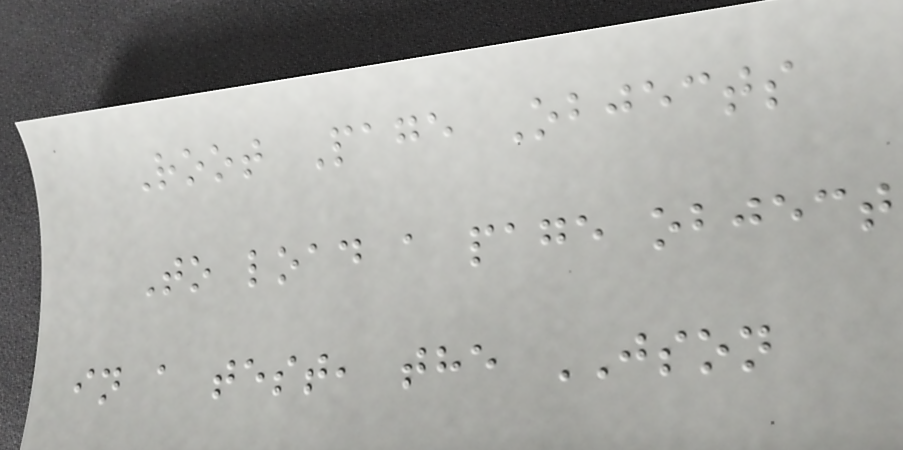Root Page Objects
To load a page object
in a test, the JSON
